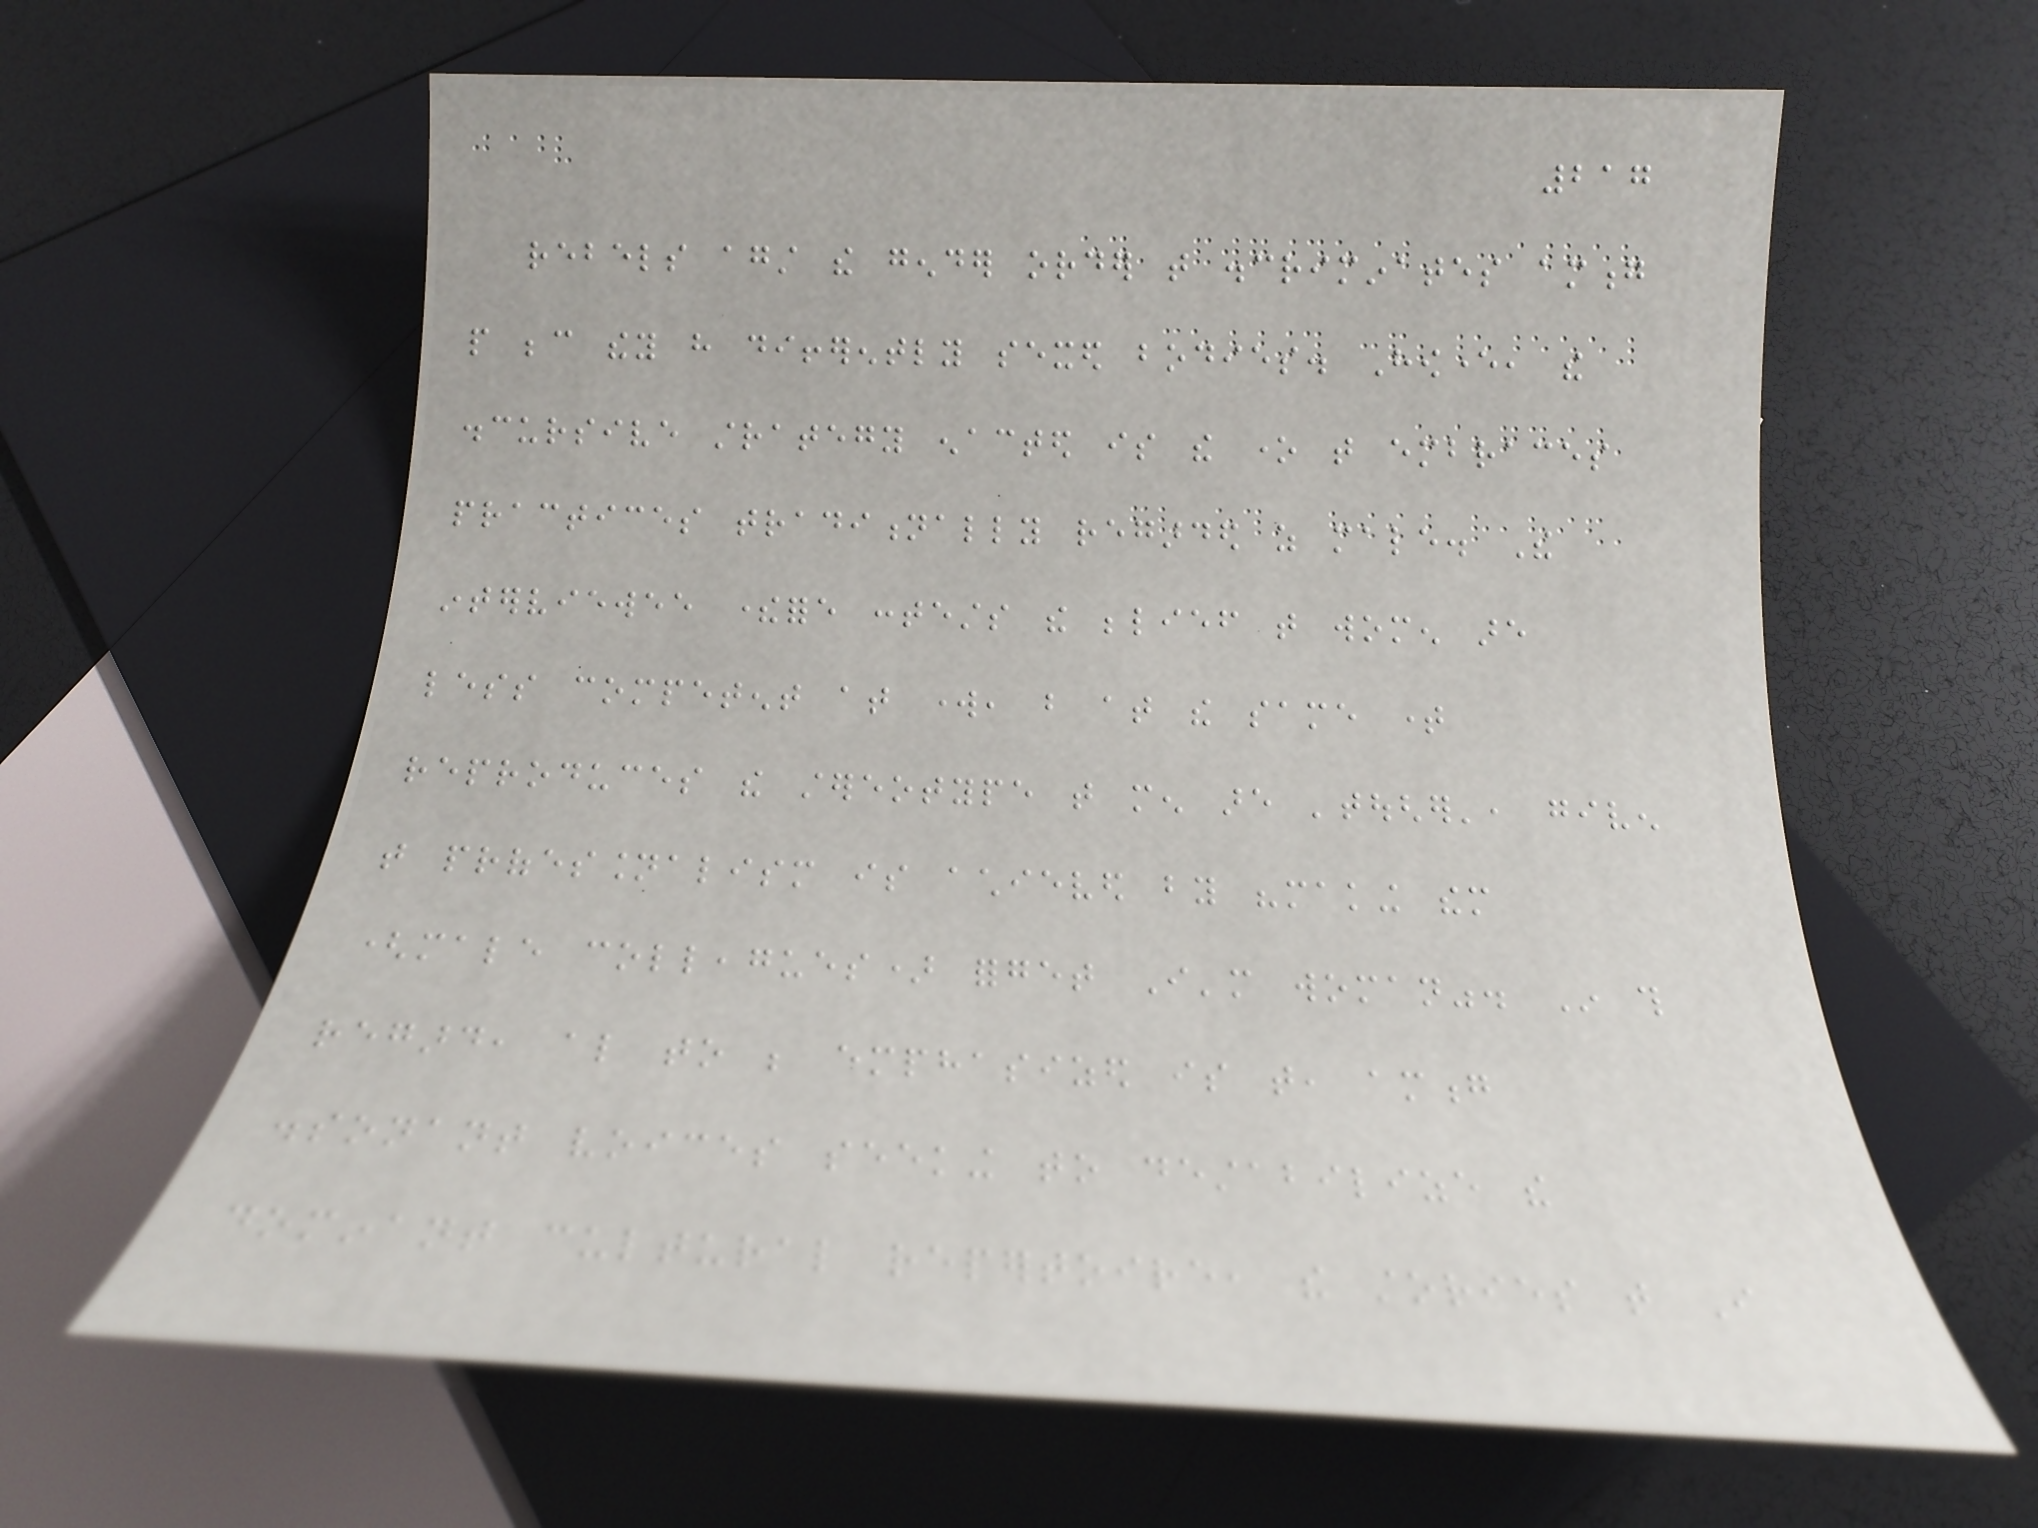217
rebels against the gender order that discriminates among
people because they have differently sexed bodies. However, the
discursive strategy enacted is the one that embraces
practices traditionally regarded as male. The
interviewee therefore contests the belief that women are
less competent at work, but at the same time
reproduces the stereotype that men are 'tougher', given
that professionalism is achieved by "making them
(male colleagues) forget I'm woman". In this
regard, also to be emphasized is that, among
dissonant voices seeking to destabilize the
dominant cultural repertoire, the stories that I
